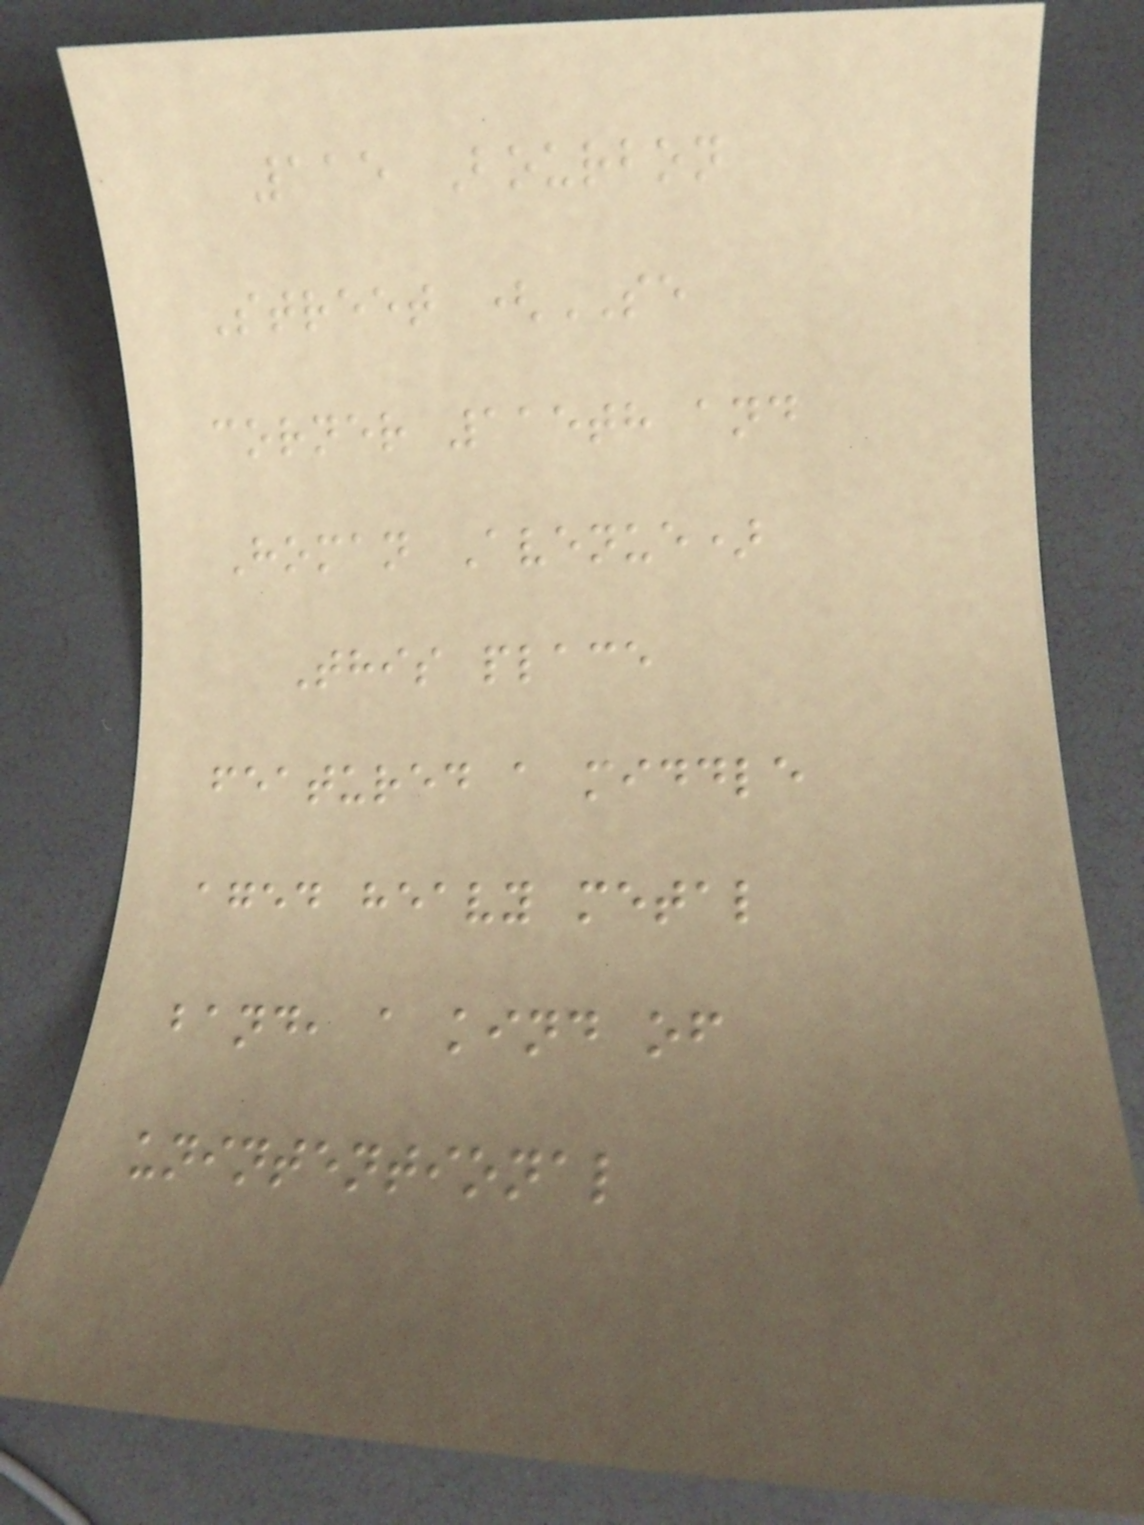115 Bourbon
Street (SE
corner 115th and
Homan Avenue)
This place
featured a middle
aged heavy metal
band, a kind of
unintentional
